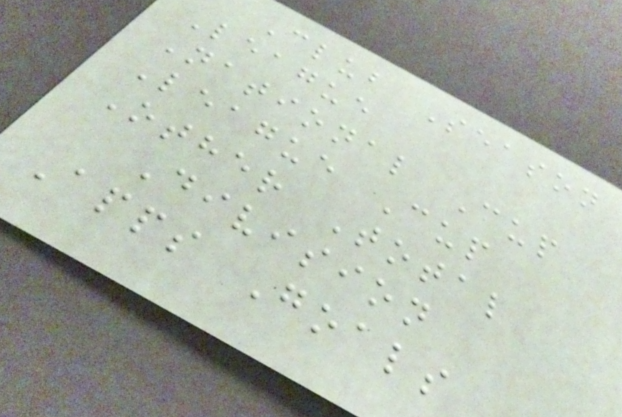Club Season
League
National Cup
League Cup
Other Total
Division
Apps Goals
